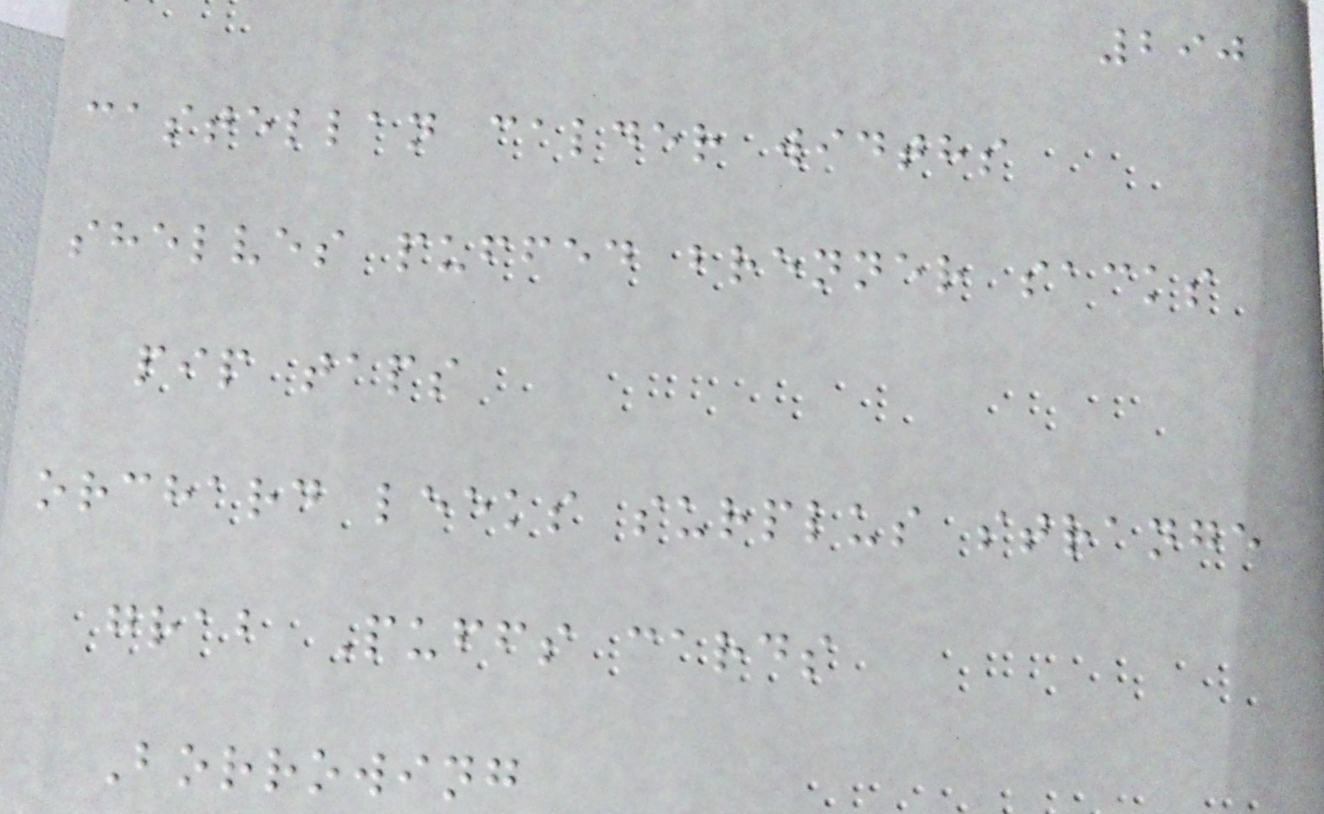290
castellan calder widths
shelves puffed brenner sacks
pip taps
orchard leeks surplus strange
grab Puffs cards
Borrowing
